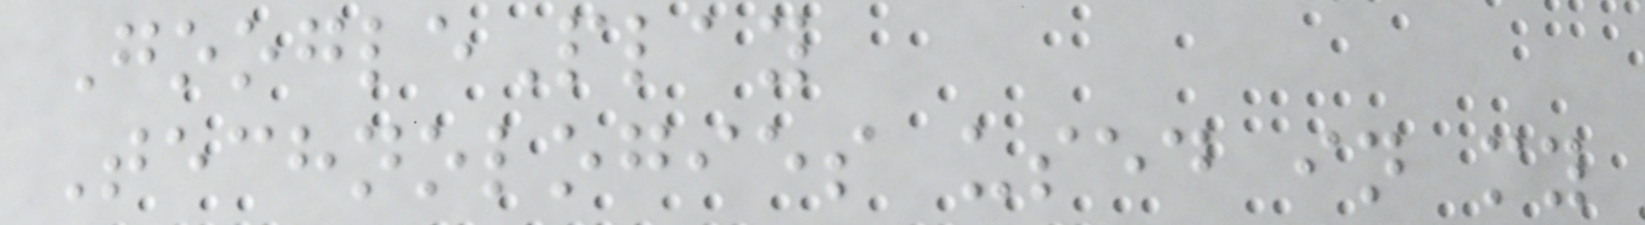GooglePlay
Technologies used in my
